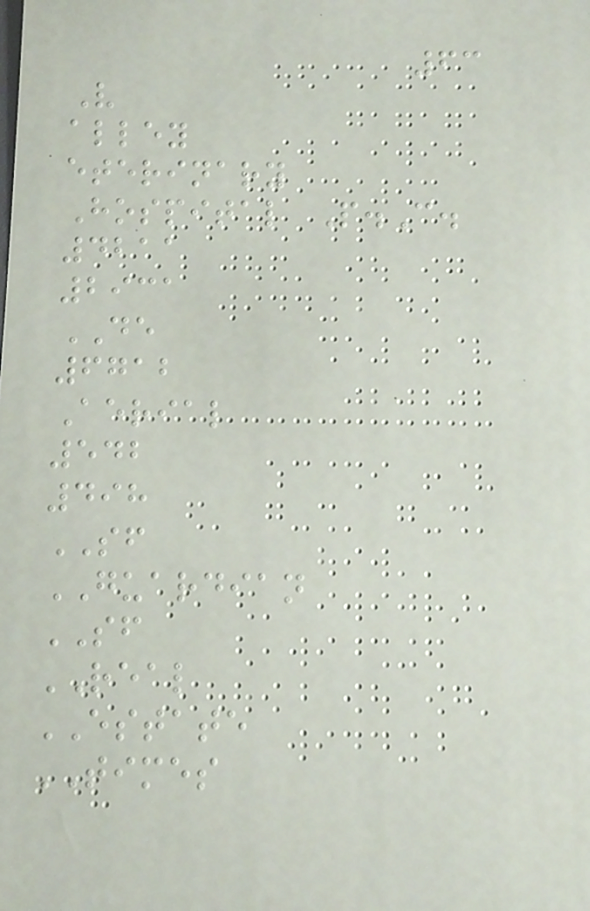63
V
alley
eterinary
Hospital P.C.
4211
2931
DE
6712
Aerial
542
498
SF
GUARDIAN
SF
REAL
ESTATE
TIMES
